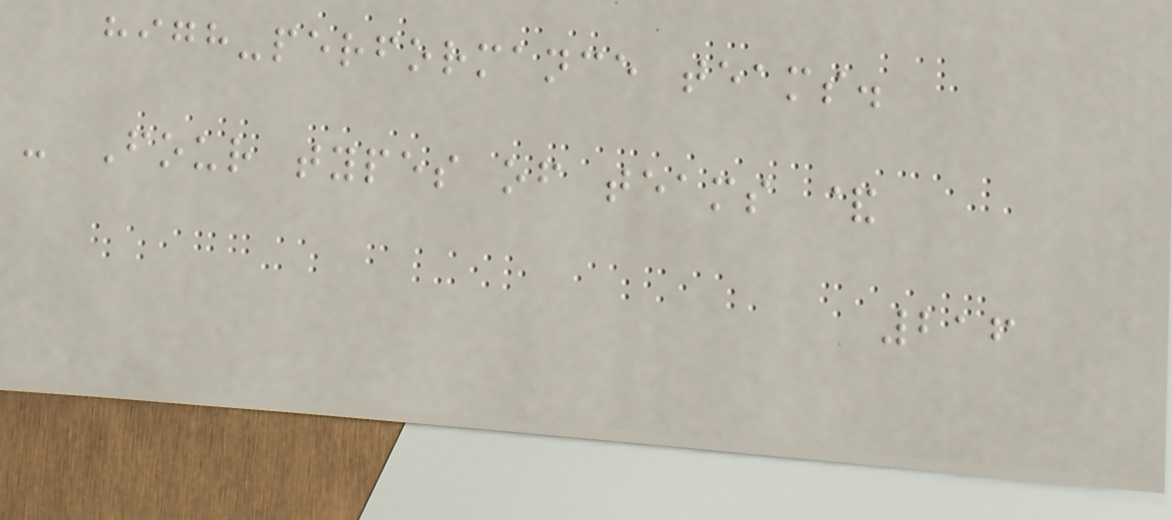high-performance teams.
- Four types of teams &
216
